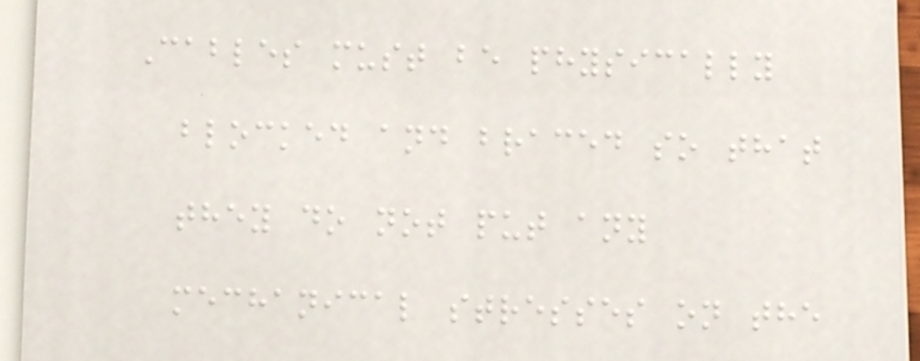Cables must be physically
blocked and braced so that
they do not put any
mechanical stresses on the
